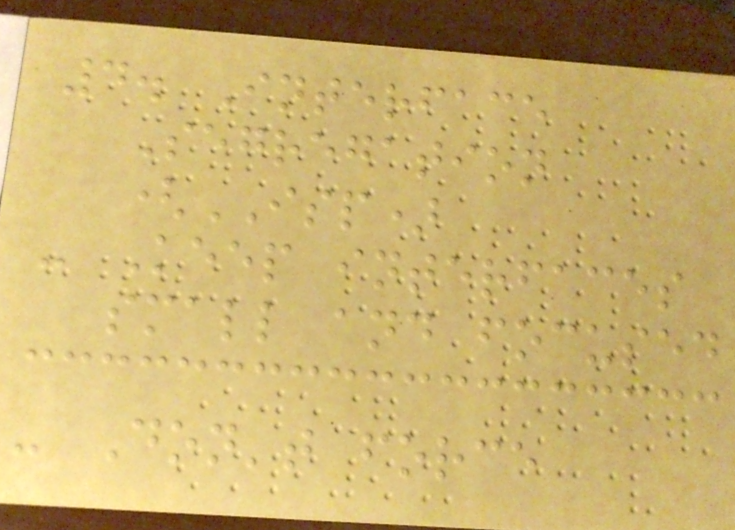4. Interface
Segregation
(ISP)
- Keep interfaces
small and focused
- Don't force
